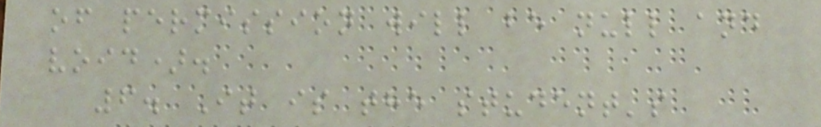of permission will be null and
void).
6. It is the student's
